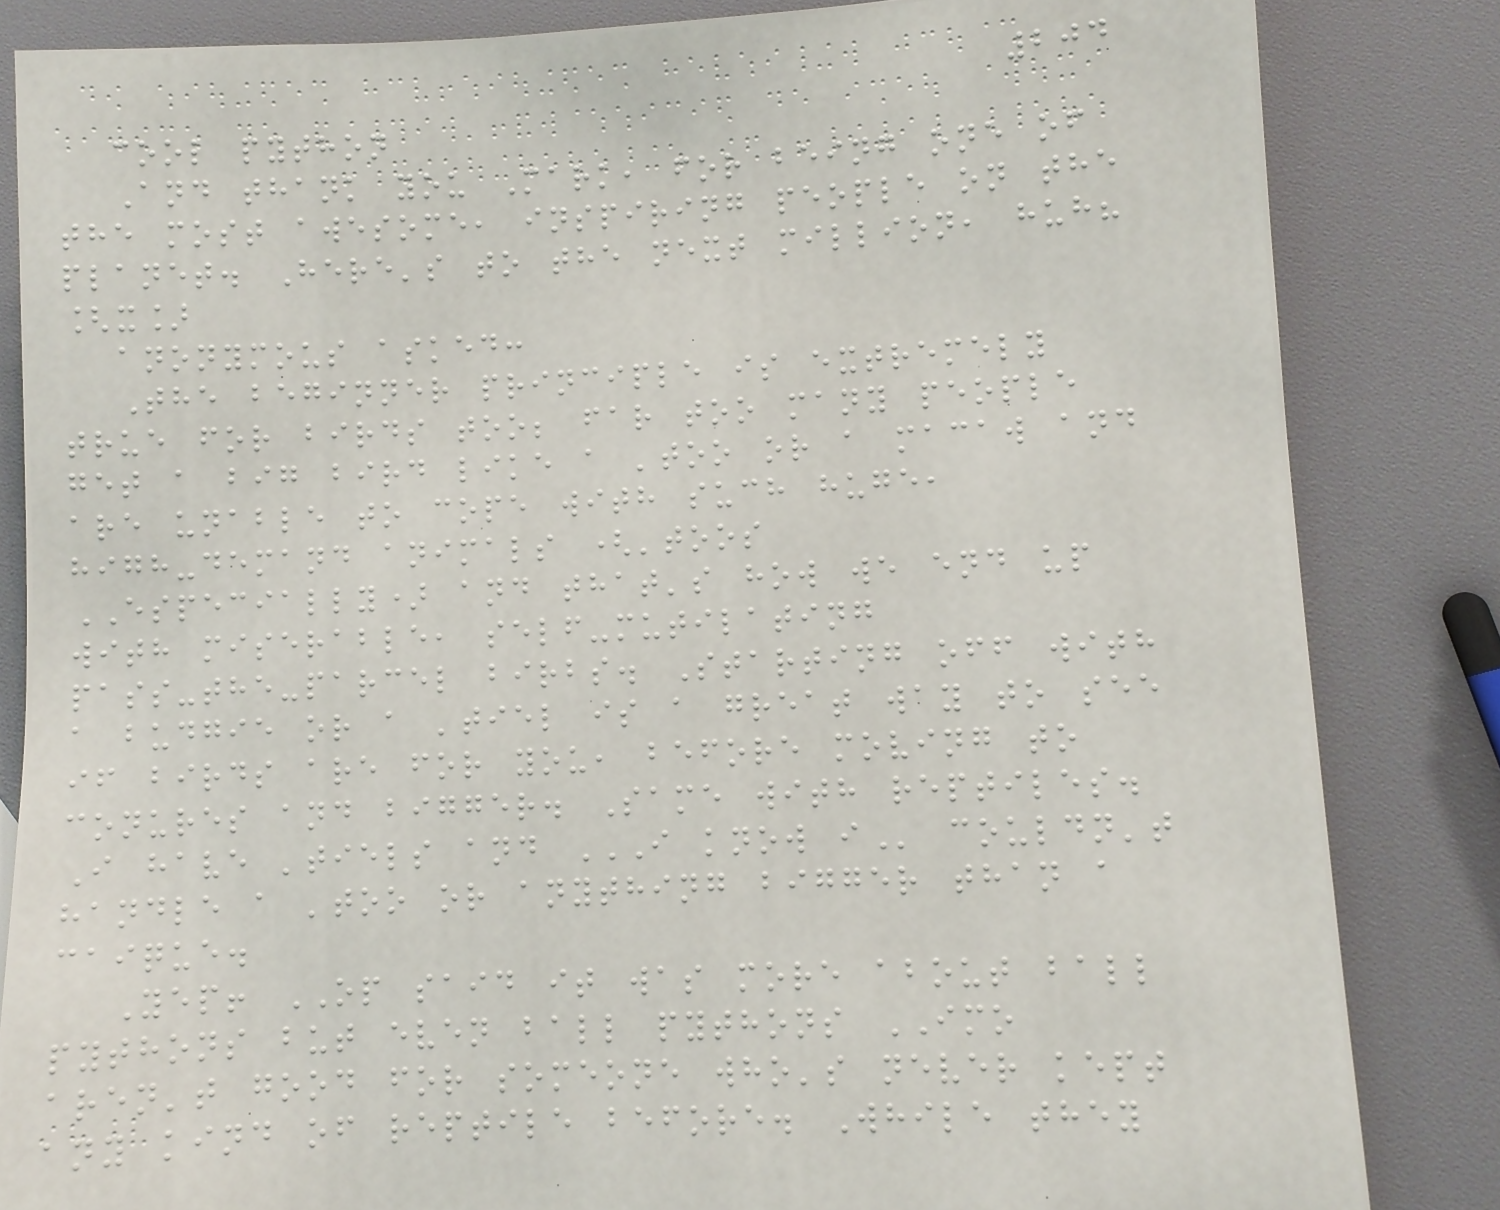204
cool python
And thank you Mark, for being one of
the most awesome, inspiring people on the
planet. Here's to the next million, huh?
[x]
anonymous asked:
The beginner principle is extremely
true for birds too; far too many people
get a big bird like a 'too or a macaw and
are unable to cope with such huge,
high-demand animals ('toos
ESPECIALLY) and that's how we end up
with miserable, self-mutilating
pass-the-parcel birbs. Starting off with
a budgie or a 'tiel is a great way to see
if birds are for you, before moving to
conures and bigger. Same with reptiles.
I have 'tiels and I KNOW I couldn't
handle a 'too or anything bigger than a
caique.
Yep! OP said it was more about ball
pythons but even ball pythons IMO
aren't good for someone who's never kept
any kind of reptile before. While they
